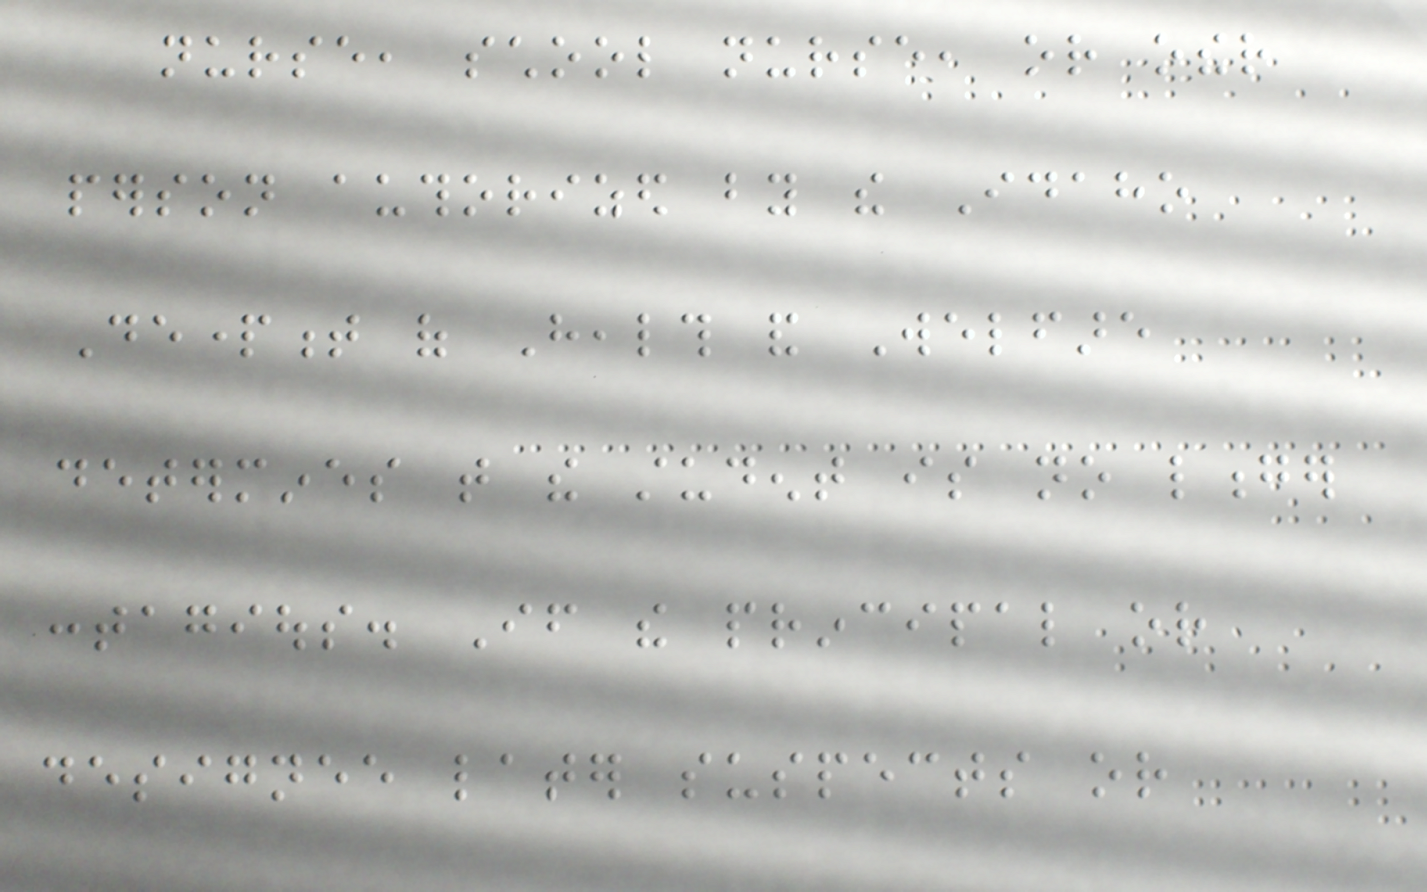nurse, school nurse, or other
person authorized by the Idaho
Department of Health and Welfare
determines that the student is no longer
contagious. If the principal or
designee later suspects or
